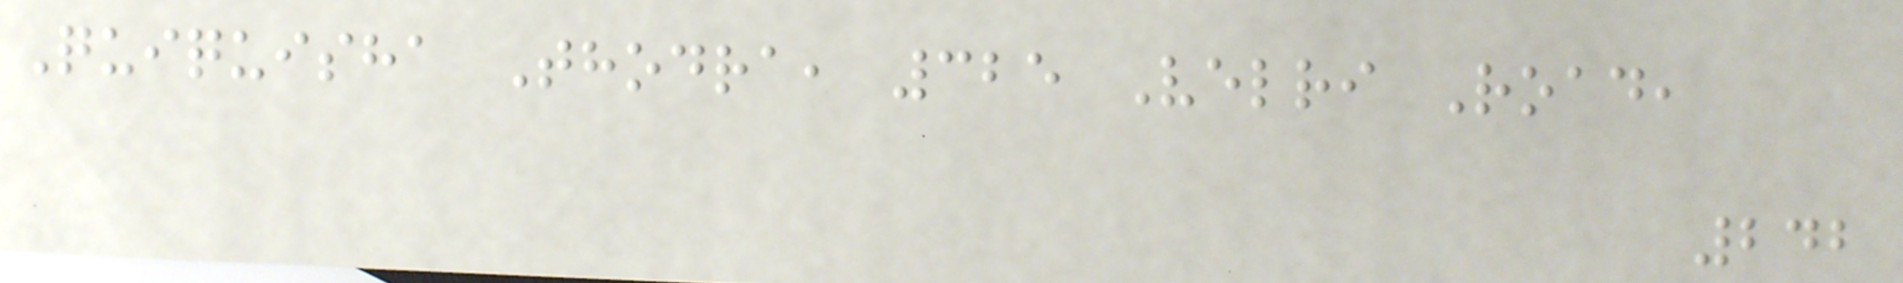Quiquisha Thodra, 325 Velri Road,
242
